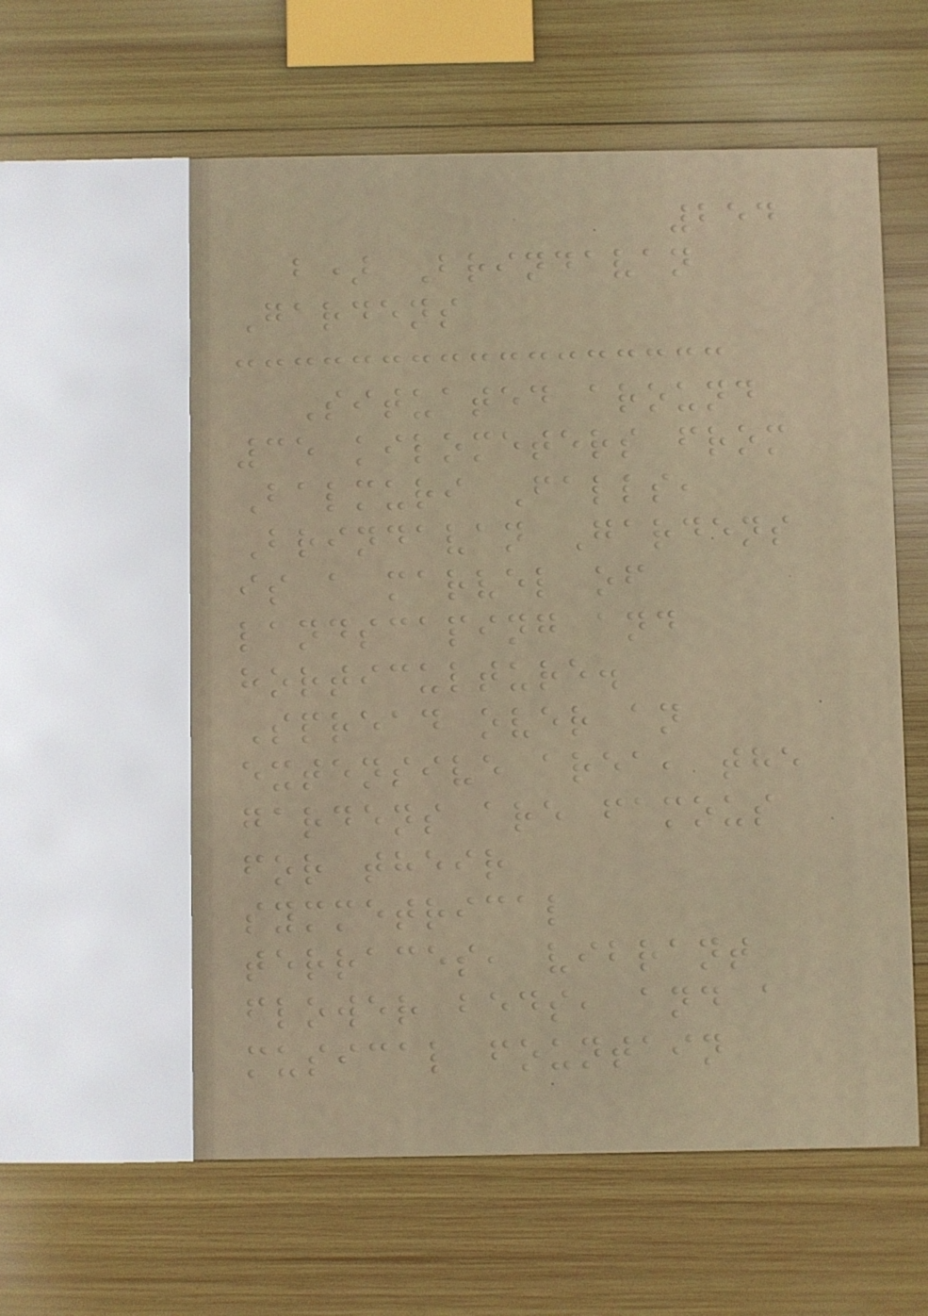254
b) Brindavan
Gardens
Situated around
35 kilometers from
Balmuri Falls,
Brindavan Gardens
is a marvel of
landscaping and
horticulture.
Spread over an
extensive area, the
gardens are famous
for their
symmetrical
terraces, vibrant
flower beds, and a
musical fountain
